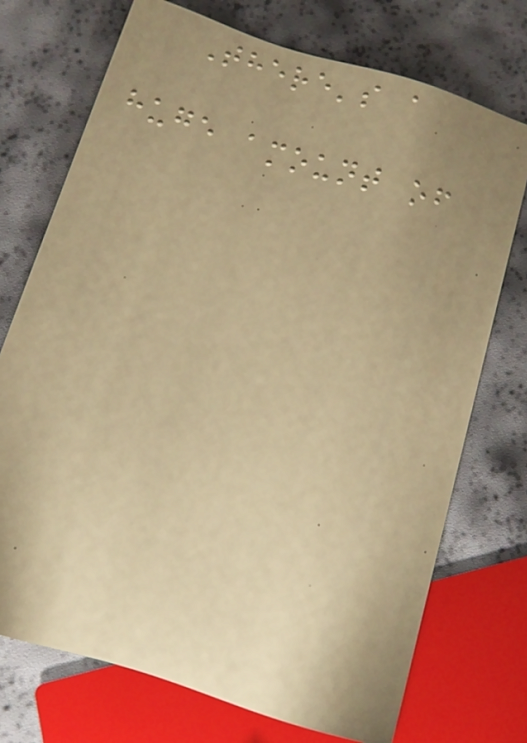There's a
huge amount of
